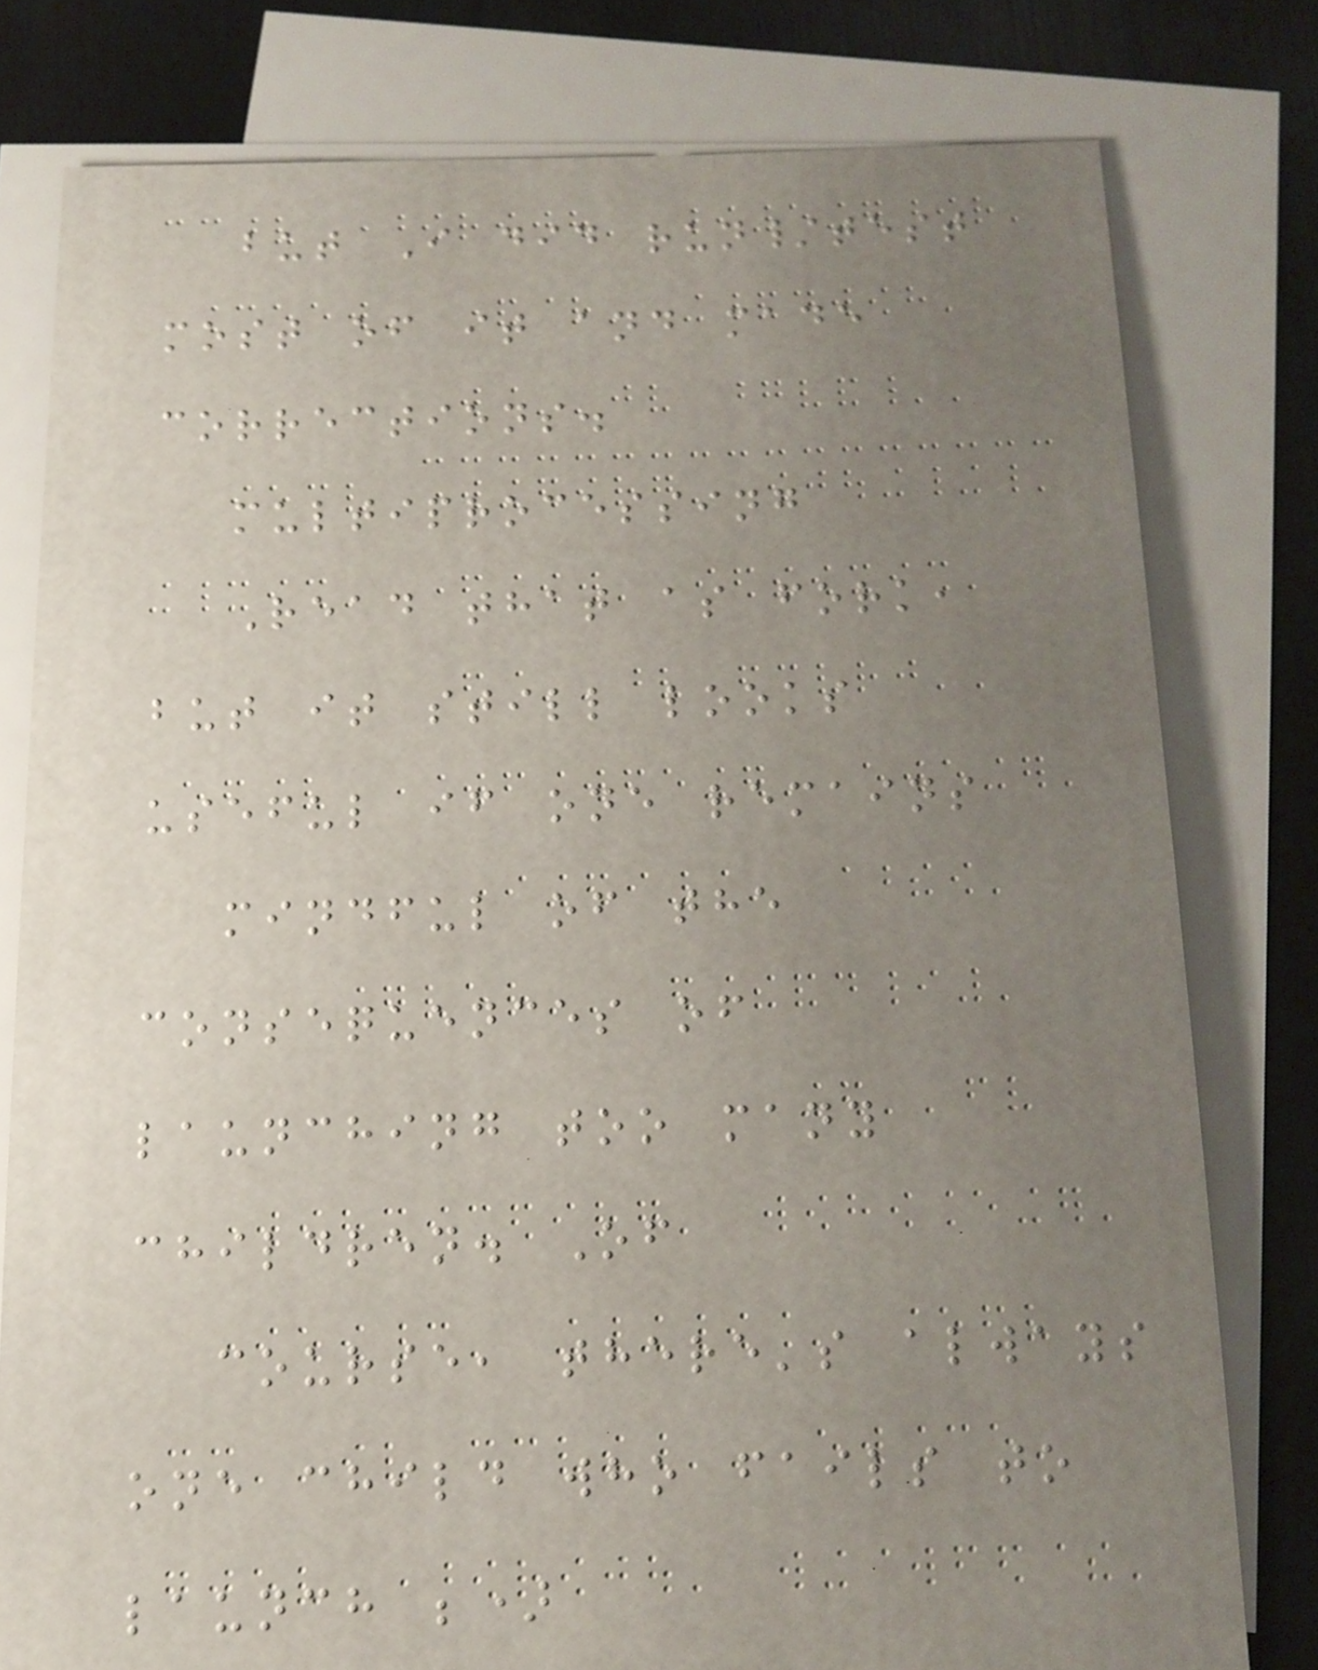but I did run/test
most of it and made
corrections.
multiprocessing
Read that as fork,
but it still looks
useful if one remains
mindful of the
consequences of
launching too many
children. Of
course, there's always
one child who fails to
launch ;)
